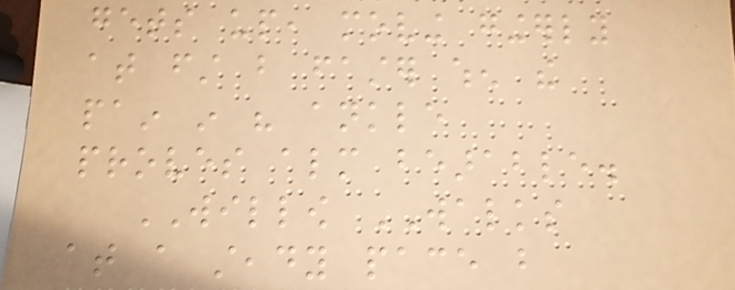gets up, moving gingerly
at first but faster when the
pain in his ankle
proves almost bearable.
WILLOW WALKS
at a steady pace but
